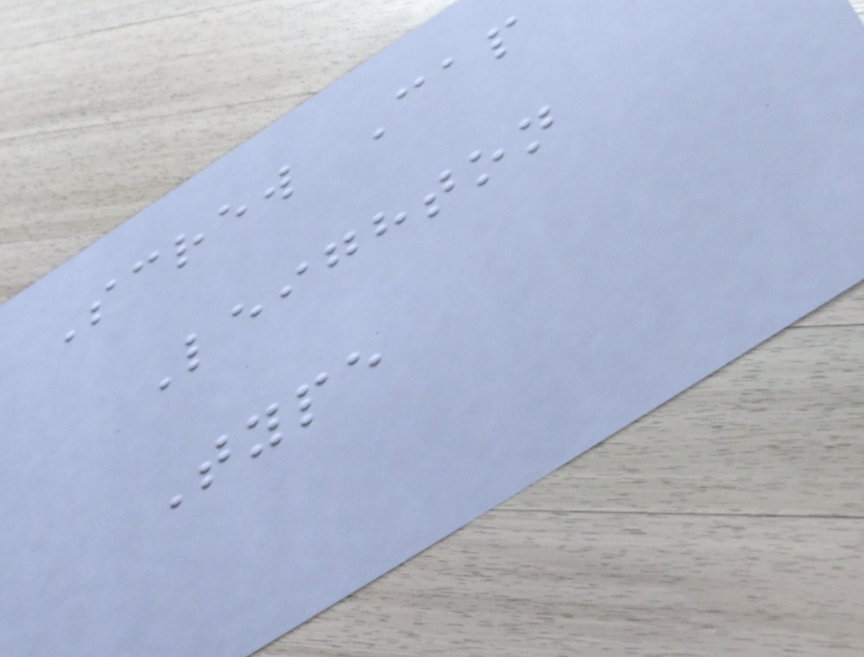Screw Cap
Leighton
Type
